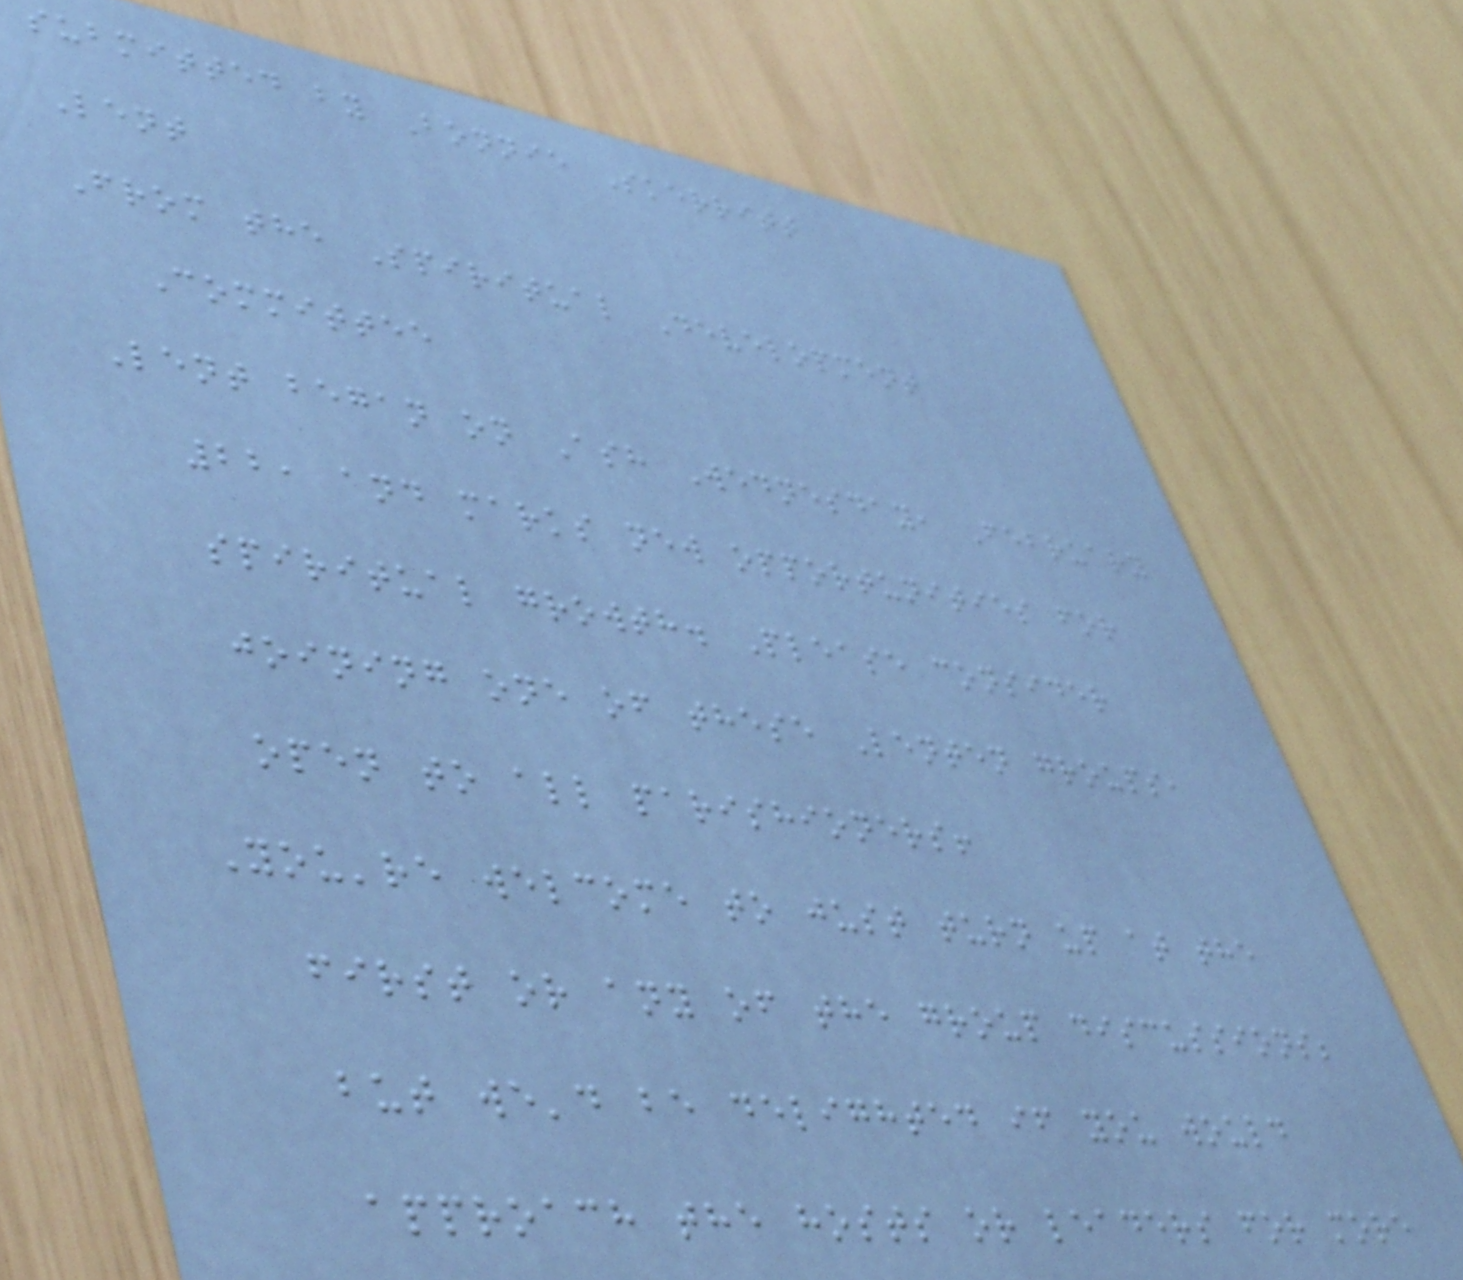submitted by Bonnie Skerritt
Lent
From the Spiritual Development
Committee
Lent began on Ash Wednesday, February
22, and marks new opportunities for
spiritual growth. Please consider
joining one of these Lenten groups,
open to all parishioners!
You're welcome to just turn up at the
first or any of the group discussions;
but we'd be delighted if you would
approach the hosts or leaders for more
